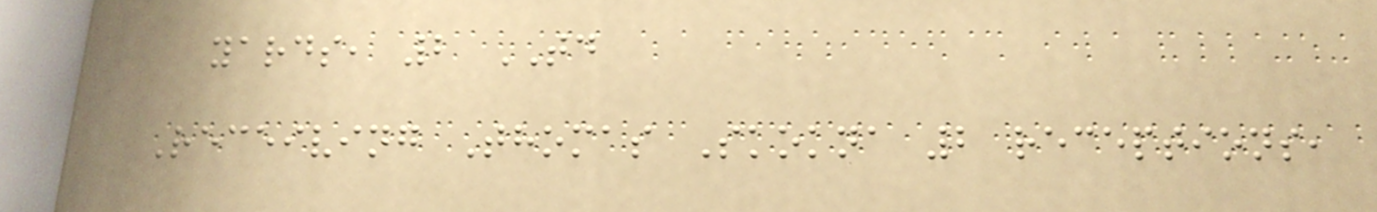yards, 2 TD
Receiving Thomas Skokna 2 receptions,
